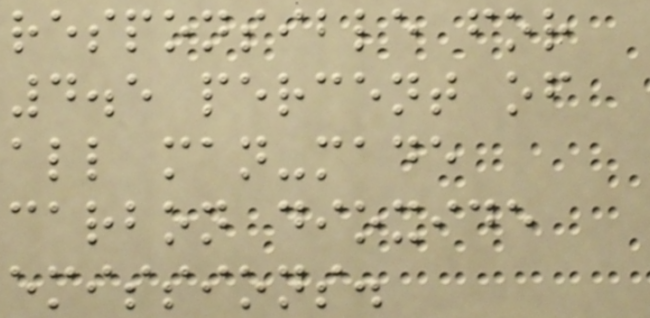responsible for
4.5 percent of
all man-made
carbon dioxide
emissions.
